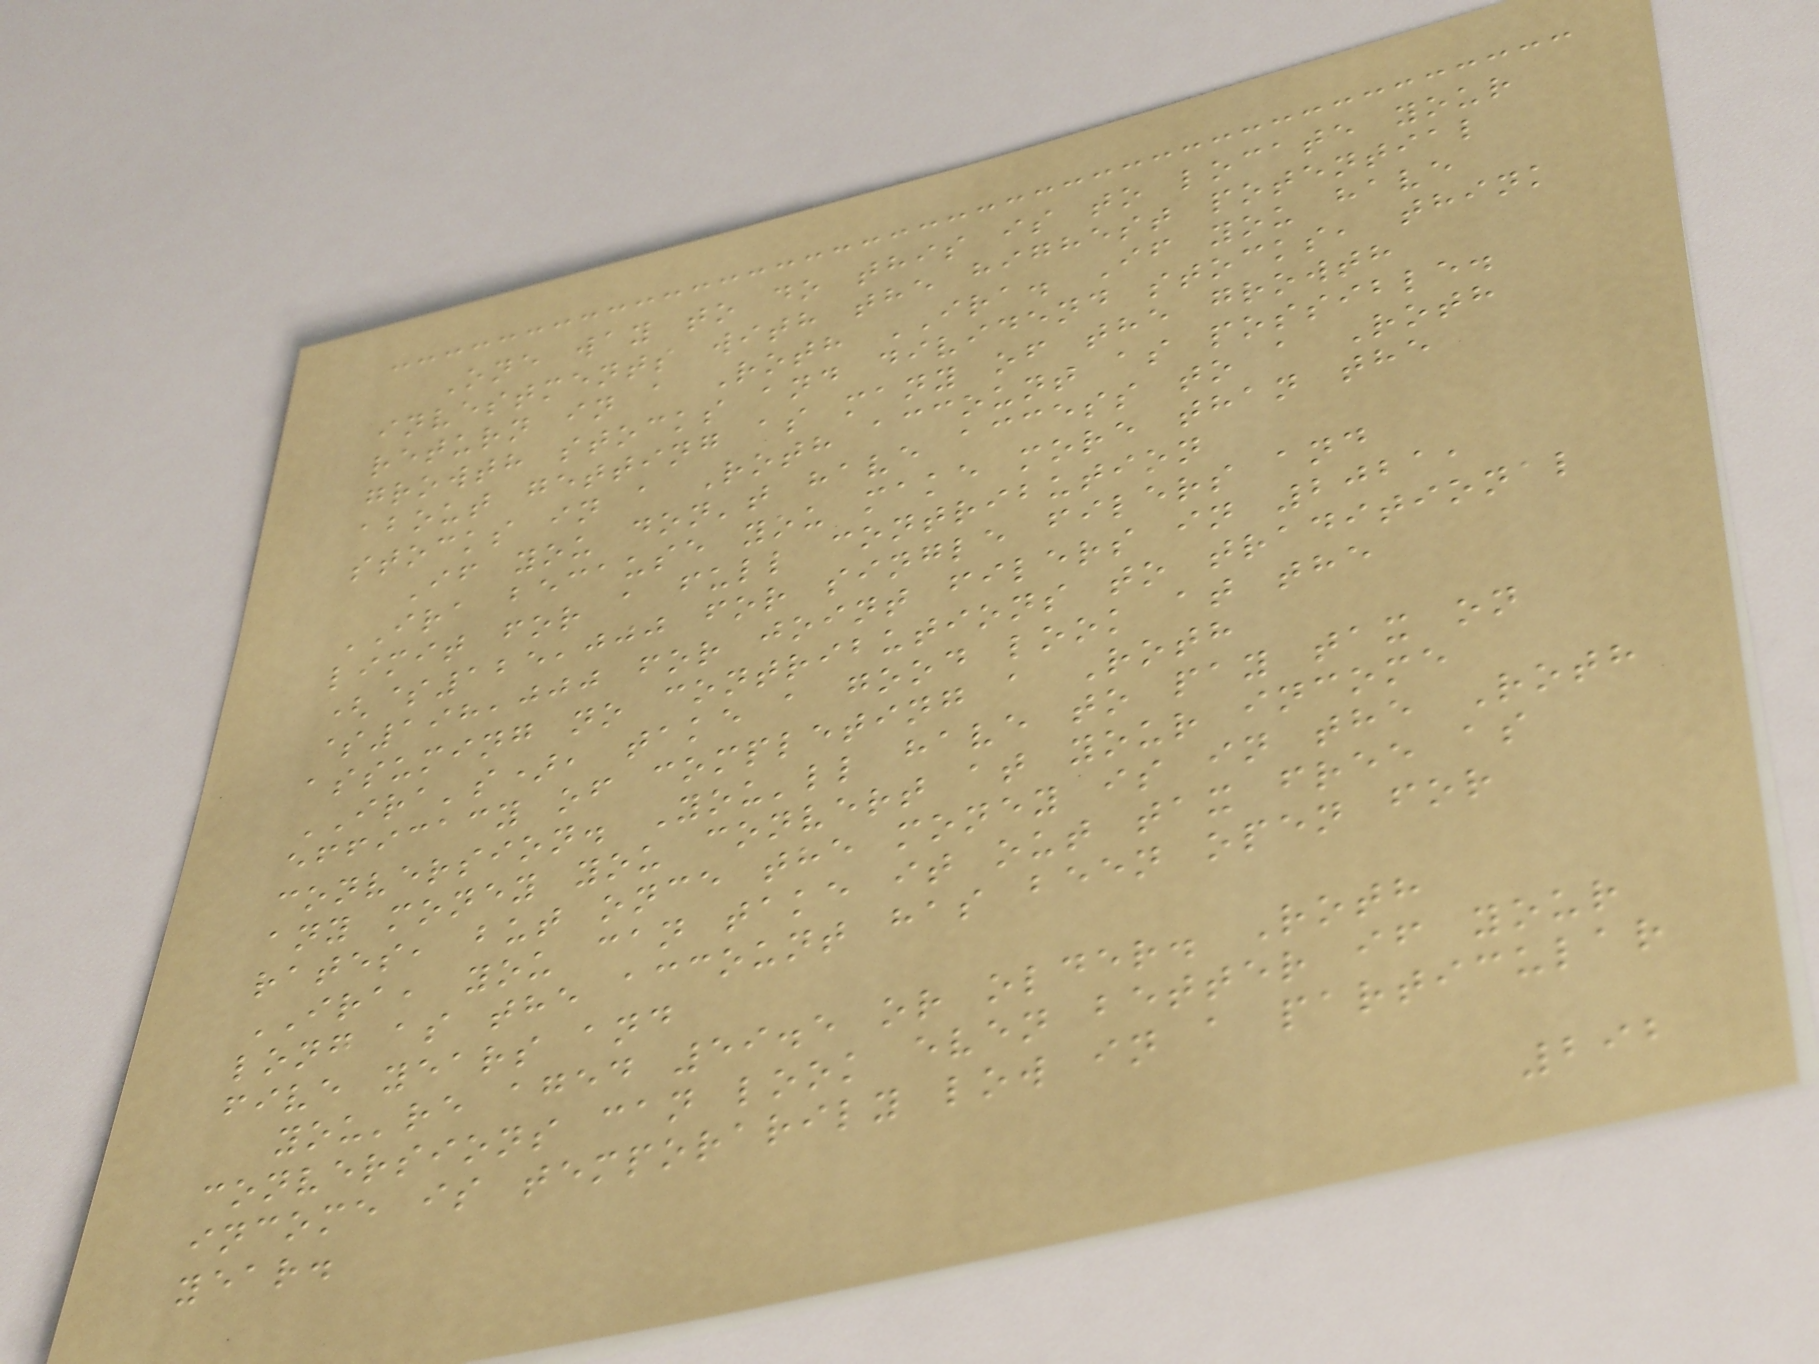One way to do this is to locate your
investments with the highest potential
return in a Roth IRA. If you have
growth stocks and dividend stocks, think
about getting as many of the growth
stocks in a Roth account as possible.
If you don't have access to a Roth
IRA because you make more than the
limit for a full contribution
($125,000 for single filers and
$198,000 for joint filers in 2021,
assuming no contributions to traditional
IRA's), take a good look at the
efficacy of completing a Roth
conversion. You'll have to pay tax on
any money you convert at your income
rates, but once the money is in the Roth
IRA, you can take it out tax free as
long as the account has been open for
five years and
you're aged 59.5 or older. Roth
conversions can look even better if your
income is temporarily low in a particular
year.
292
